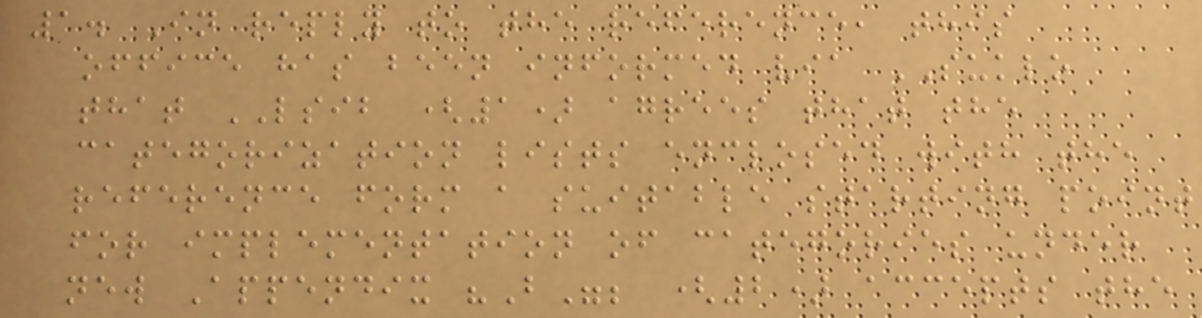1. In reply to the reference, this
office has been informed via SUKLO
that LSIB (1) agrees that the
categorization lists enclosed with the
reference form a suitable starting point
for implementation of categories under
new Appendix "B"; (2) accepts the
